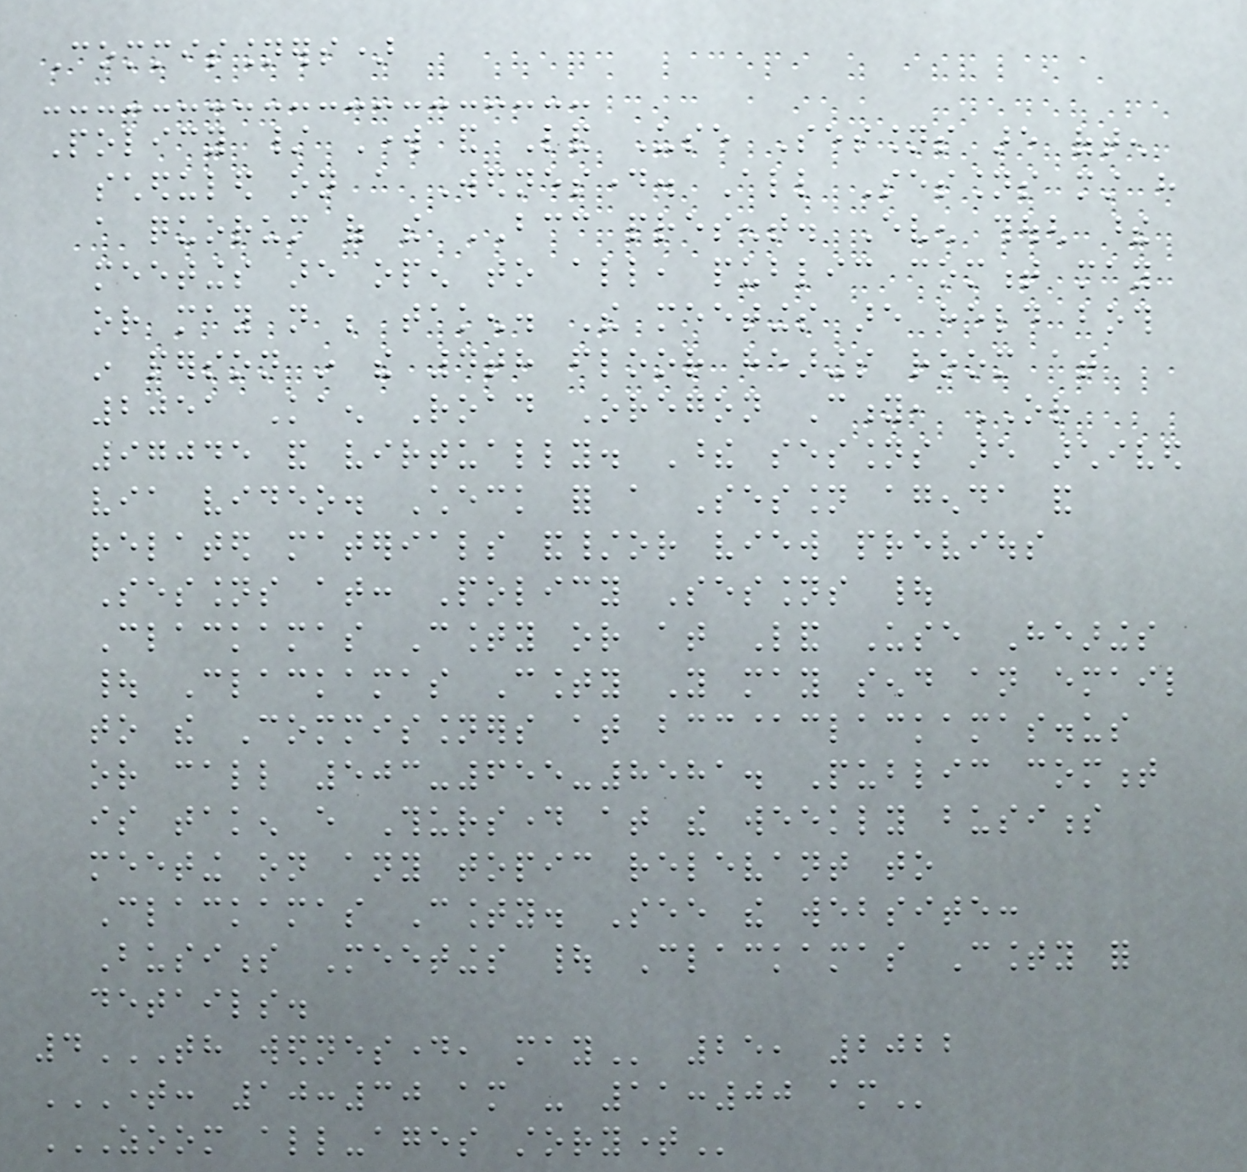Commissioners)
Policy / Work and Land Use Sessions are often
scheduled on a Wednesday. All Sessions must have
a quorum of the BCC present. Even though these
meetings are open to all, public comment may
or may not be taken. The meetings are held both
in person in the 4th floor hearings room at
2051 Kaen Road Oregon City, OR
97045 and virtually. These sessions are archived
via video. Check for a Session agenda and
related materials and/or view previous
Sessions at: Policy Sessions |
Clackamas County or at Land Use Hearings
| Clackamas County You may send an email
to the Commissioners at bcc@clackamas.us
or call 503-655-8581. Public comment
is taken every Thursday at the weekly business
meeting on any topic relevant to
Clackamas County. See the website:
Business Meetings | Clackamas County for
details.
4TH WEDNESDAY, MAY 25, 2022
TIME: 10:30 AM - 11:00 AM
ZOOM ALL-AGES STORYTIME
